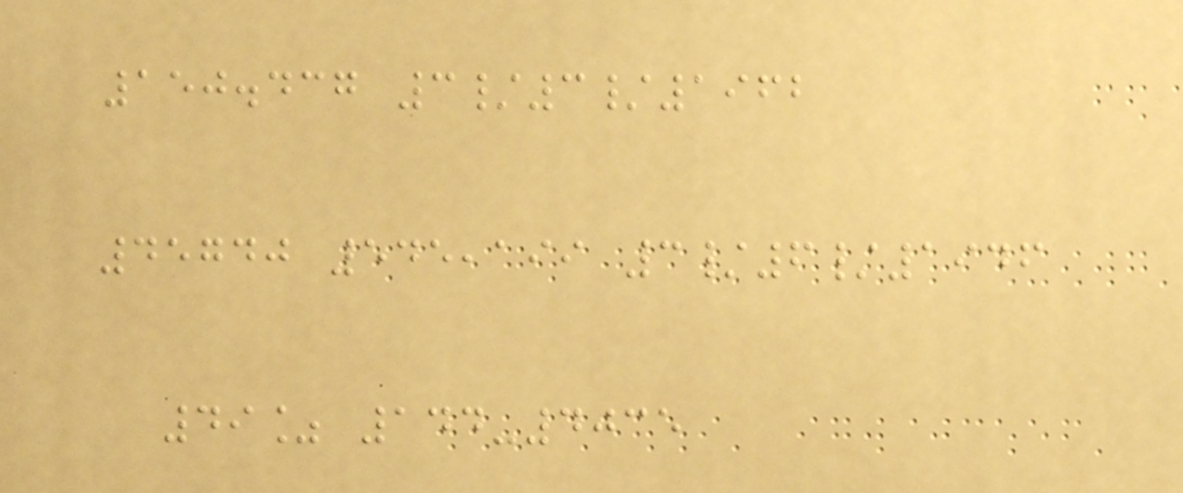150.437 3/3/1962
45740 545,199 3/6/1946
49% 144-4035
